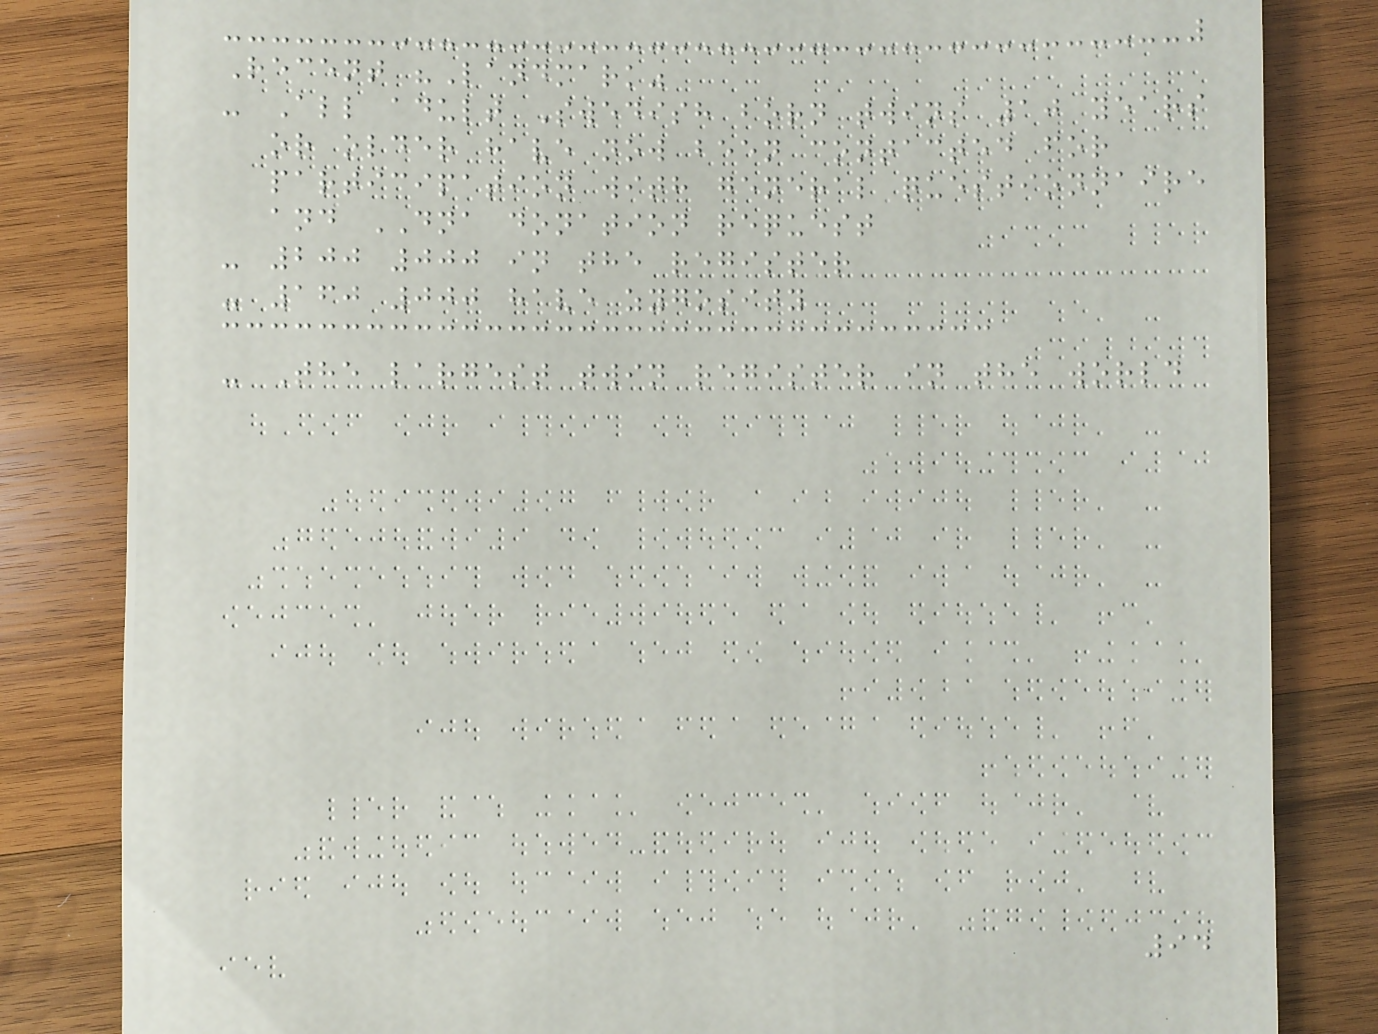Recent "Landmark"
- All adult Swedish born twins 10 years
or older have now been contacted for
participation with general questionnaire
and DNA donation request
- 200 000 in the register
- 160 000 have zygosity
- The largest twin register in the world
94
